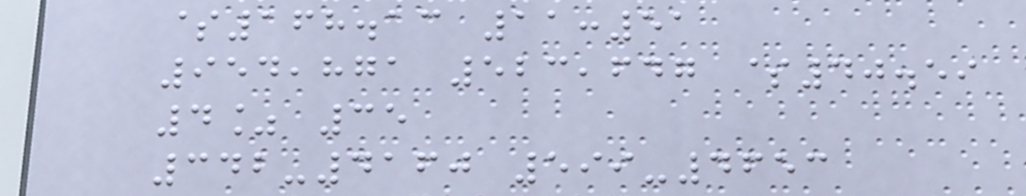$168.13 11:51
954,871 523,647 $40.59
4% 35
342-4160 599-4653
